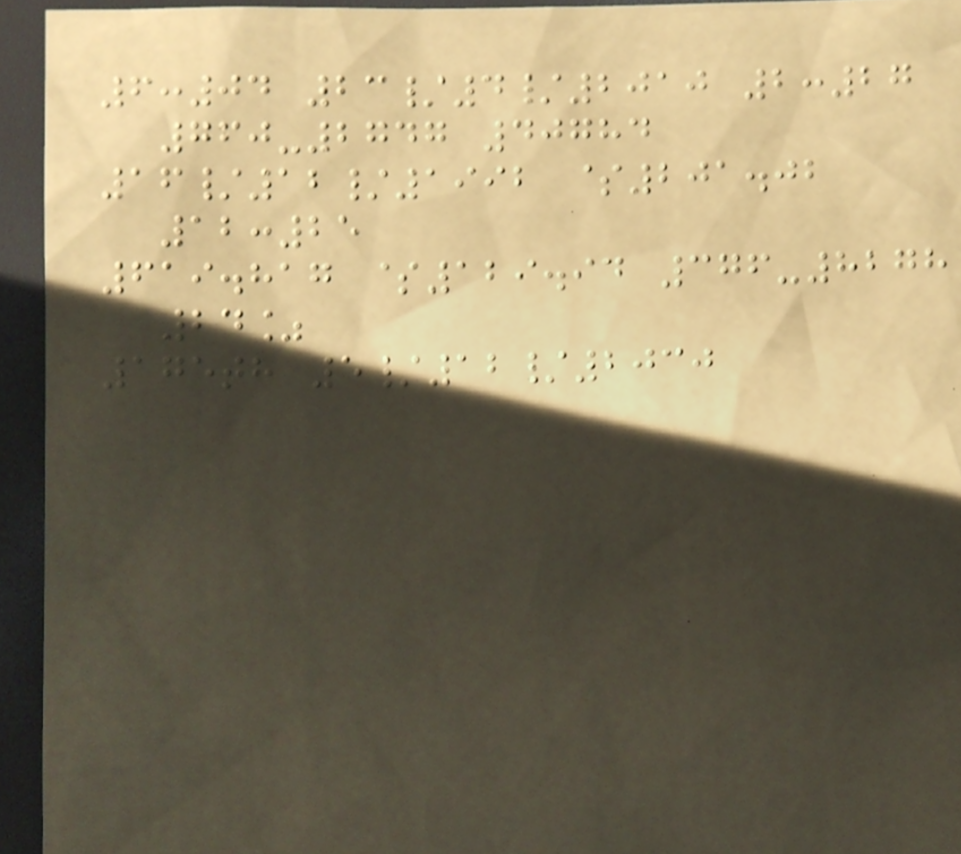6:04 23/4/2010 2:27
760-2747 40784
16/12/1992 $201.02
12:25
619.817 $129.94 376-8278
24%
175th 5/12/2030
